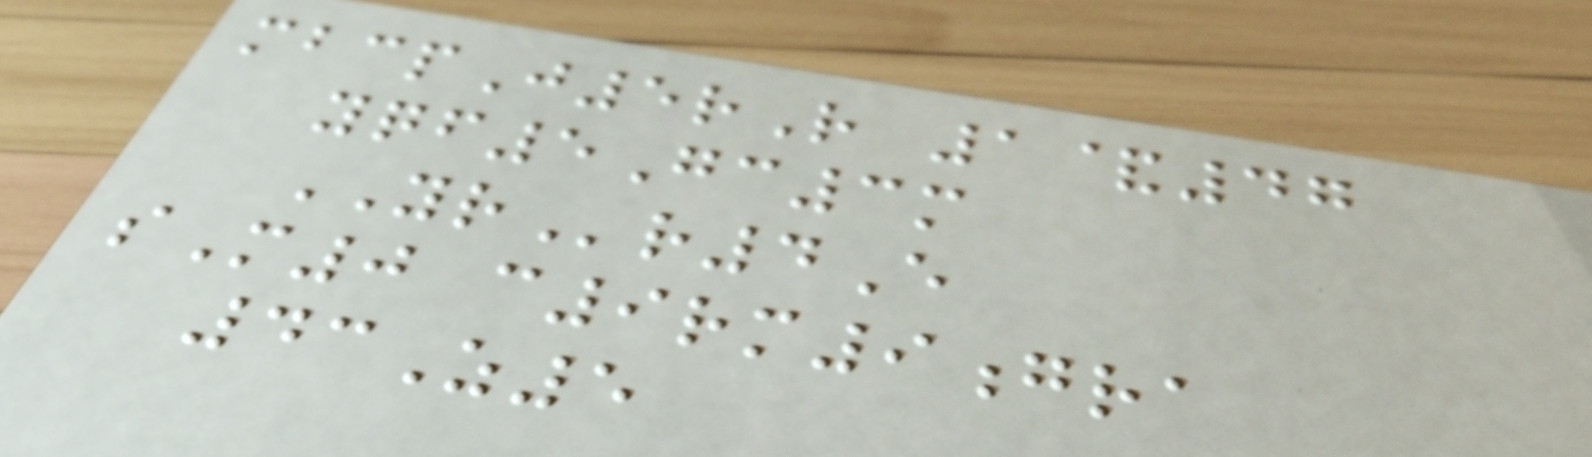mbcpJ5rR 1&47
yqf5Gc3m
YRr4E
sM0 c9rm9gra
43Z5
